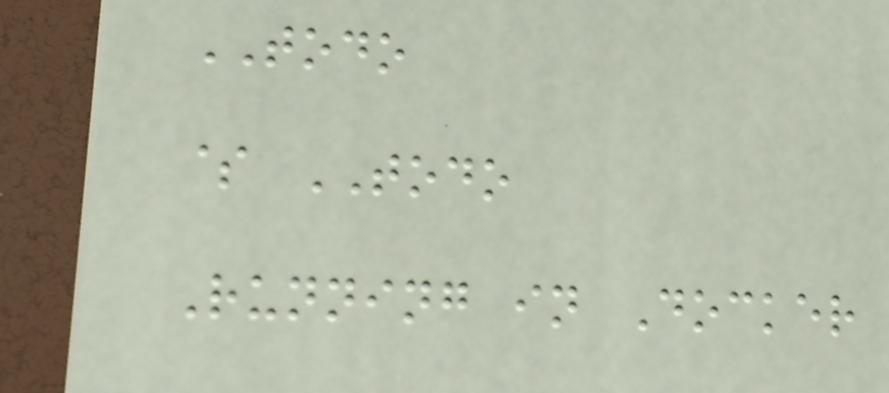TODO
$ TODO
Running in Docker
